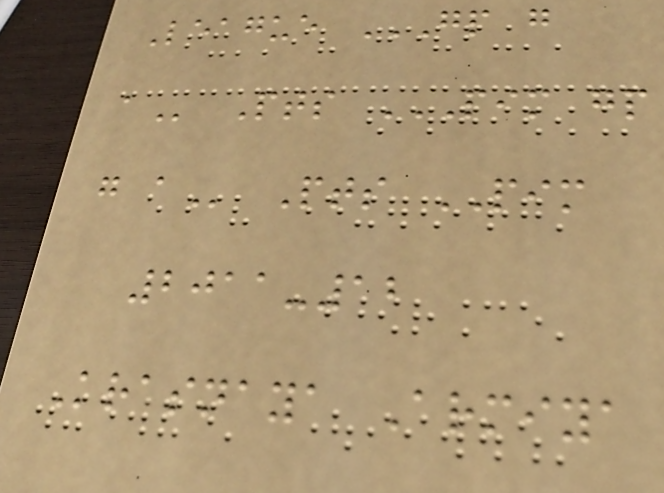League GP G
A Pts PIM GP
G A Pts PIM
2011-12
Krasnaya Armiya
